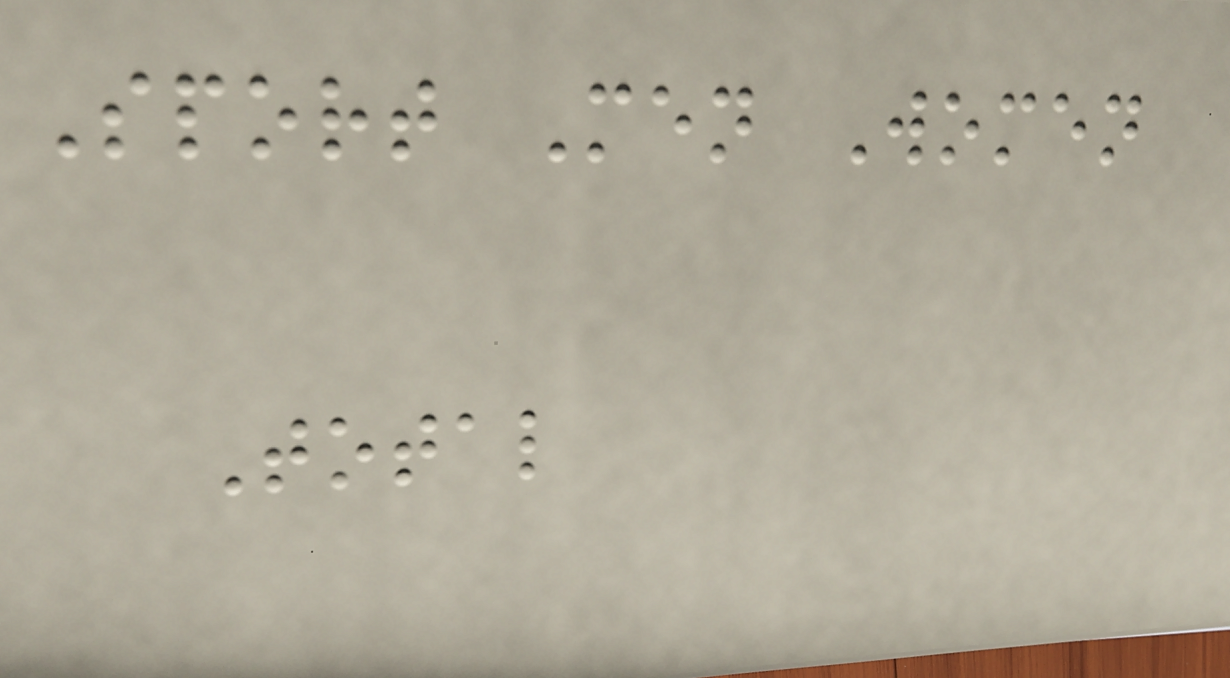Sport Men Women
Total
